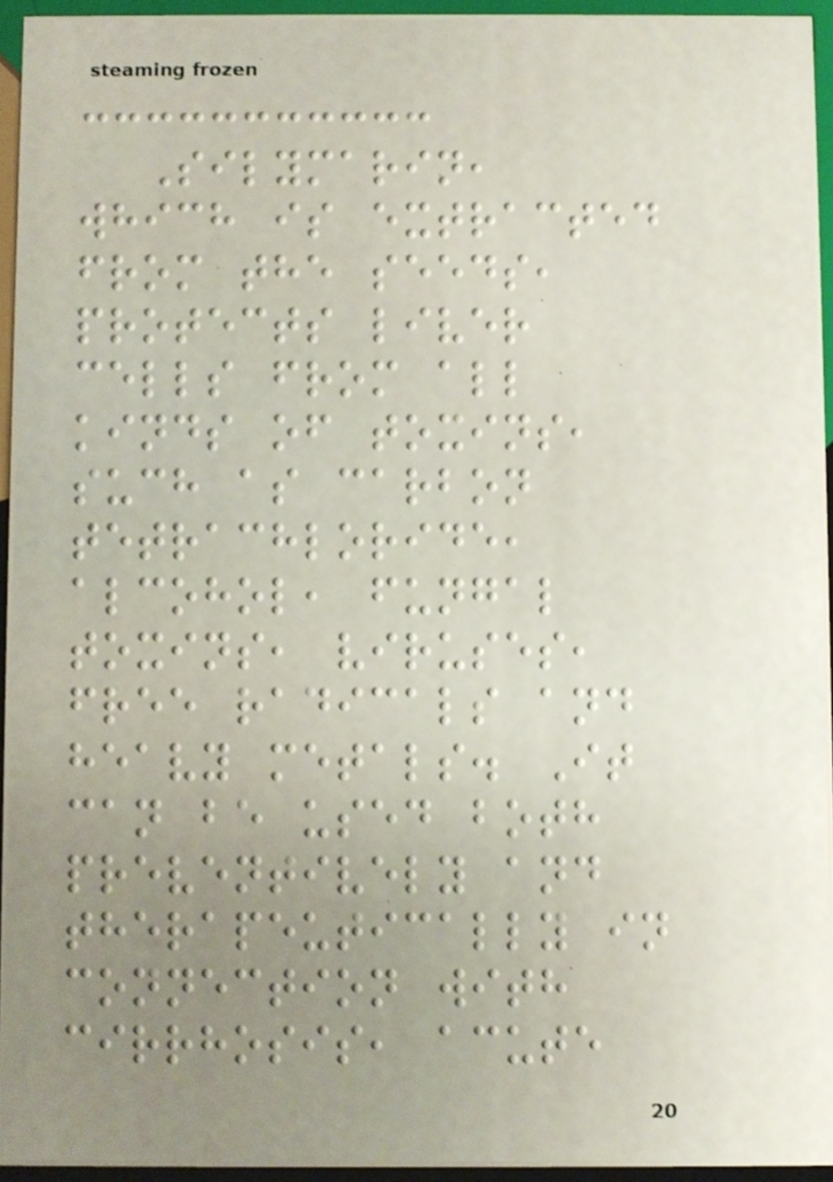Silymarin,
which is extracted
from the seeds,
protects liver
cells from all
kinds of toxins,
such as carbon
tetrachloride,
alcohol, fungal
toxins, viruses,
free radicals and
heavy metals. It
can be used both
preventively and
therapeutically in
connection with
cirrhosis, acute
